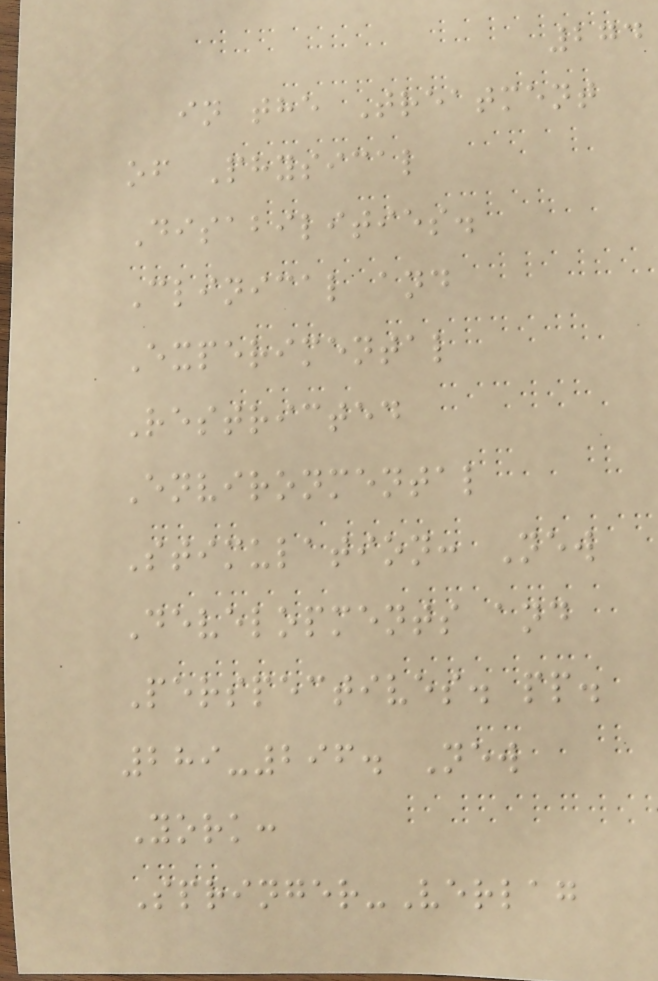274
in the Treatment
of Physical
Disabilities.
Clinical and
Experimental
Restricted
Environmental
Stimulation: New
Developments and
Perspectives. pp.
289-296. New
York:
Springer-Verlag
